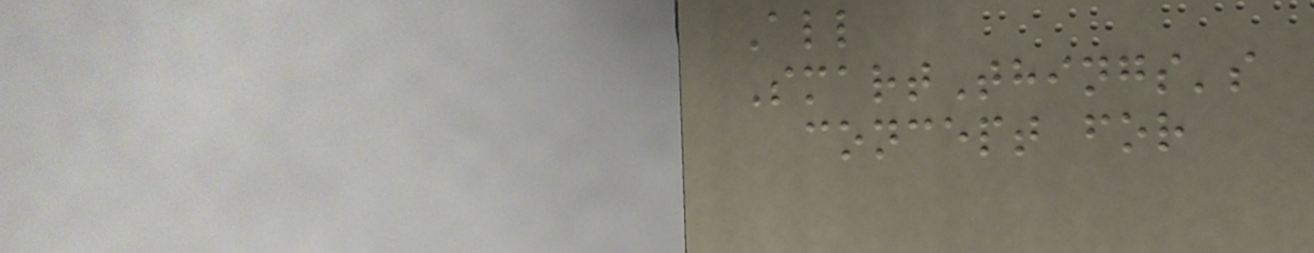All
SmartThings's
concept for
